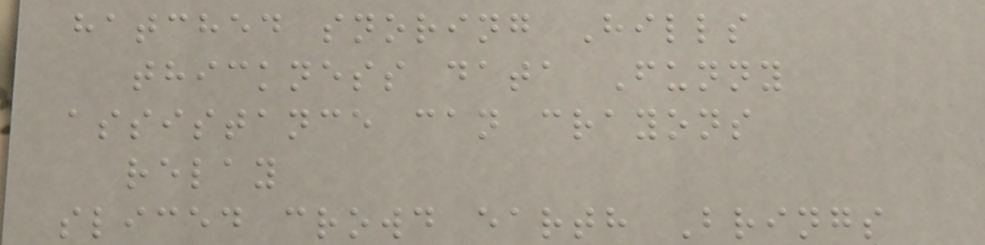hatched snoring Hills
thickness data Funny
assistance can crayons
relay
sliced crowd earth Brings
